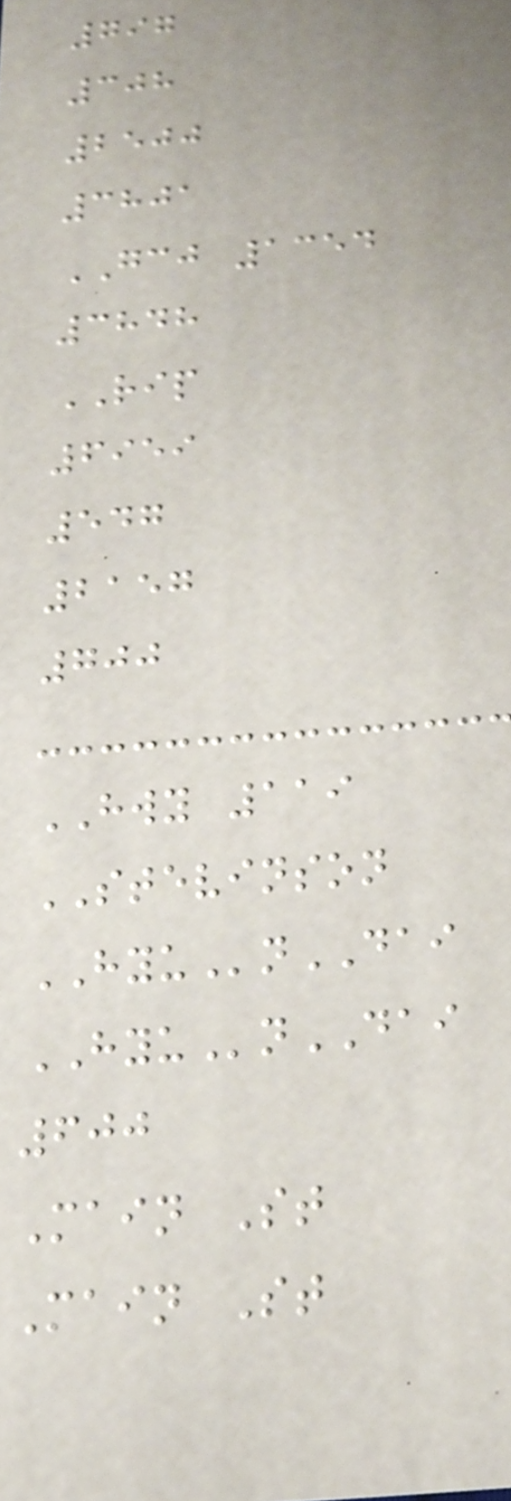797
308
2500
3801
GCJ 1354
3848
RIP
6959
547
2157
700
HWY 119
STEVINSON
HYUnDAI
HYUnDAI
600
Main St
Main St
